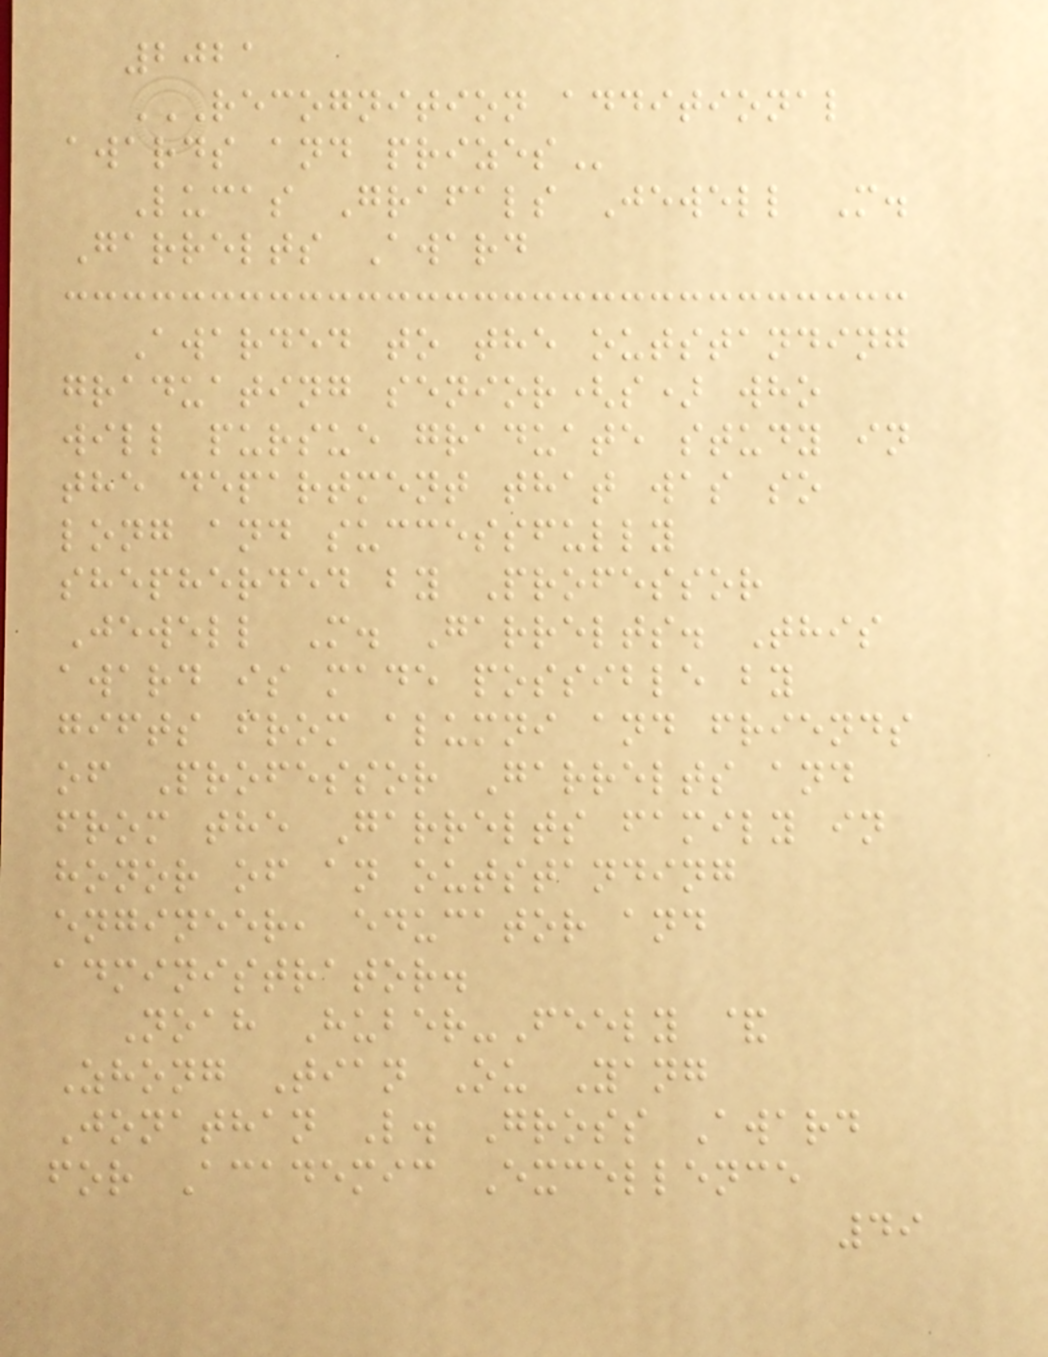2021
RECOGNITION ADDITIONAL
AWARDS AND PRIZES
Lucas Grafals Jewell M.
Garrelts Award
Awarded to the outstanding
graduating senior(s) who
will pursue graduate study in
the department that was so
long and successfully
shepherded by Professor
Jewell M. Garrelts. This
award is made possible by
gifts from alumni and friends
of Professor Garrelts and
from the Garrelts family in
honor of an outstanding
engineer, educator and
administrator.
Noah Huber-Feely &
Zhong Tian Ou Yang
Jonathan L. Gross Award
for Academic Excellence
49
